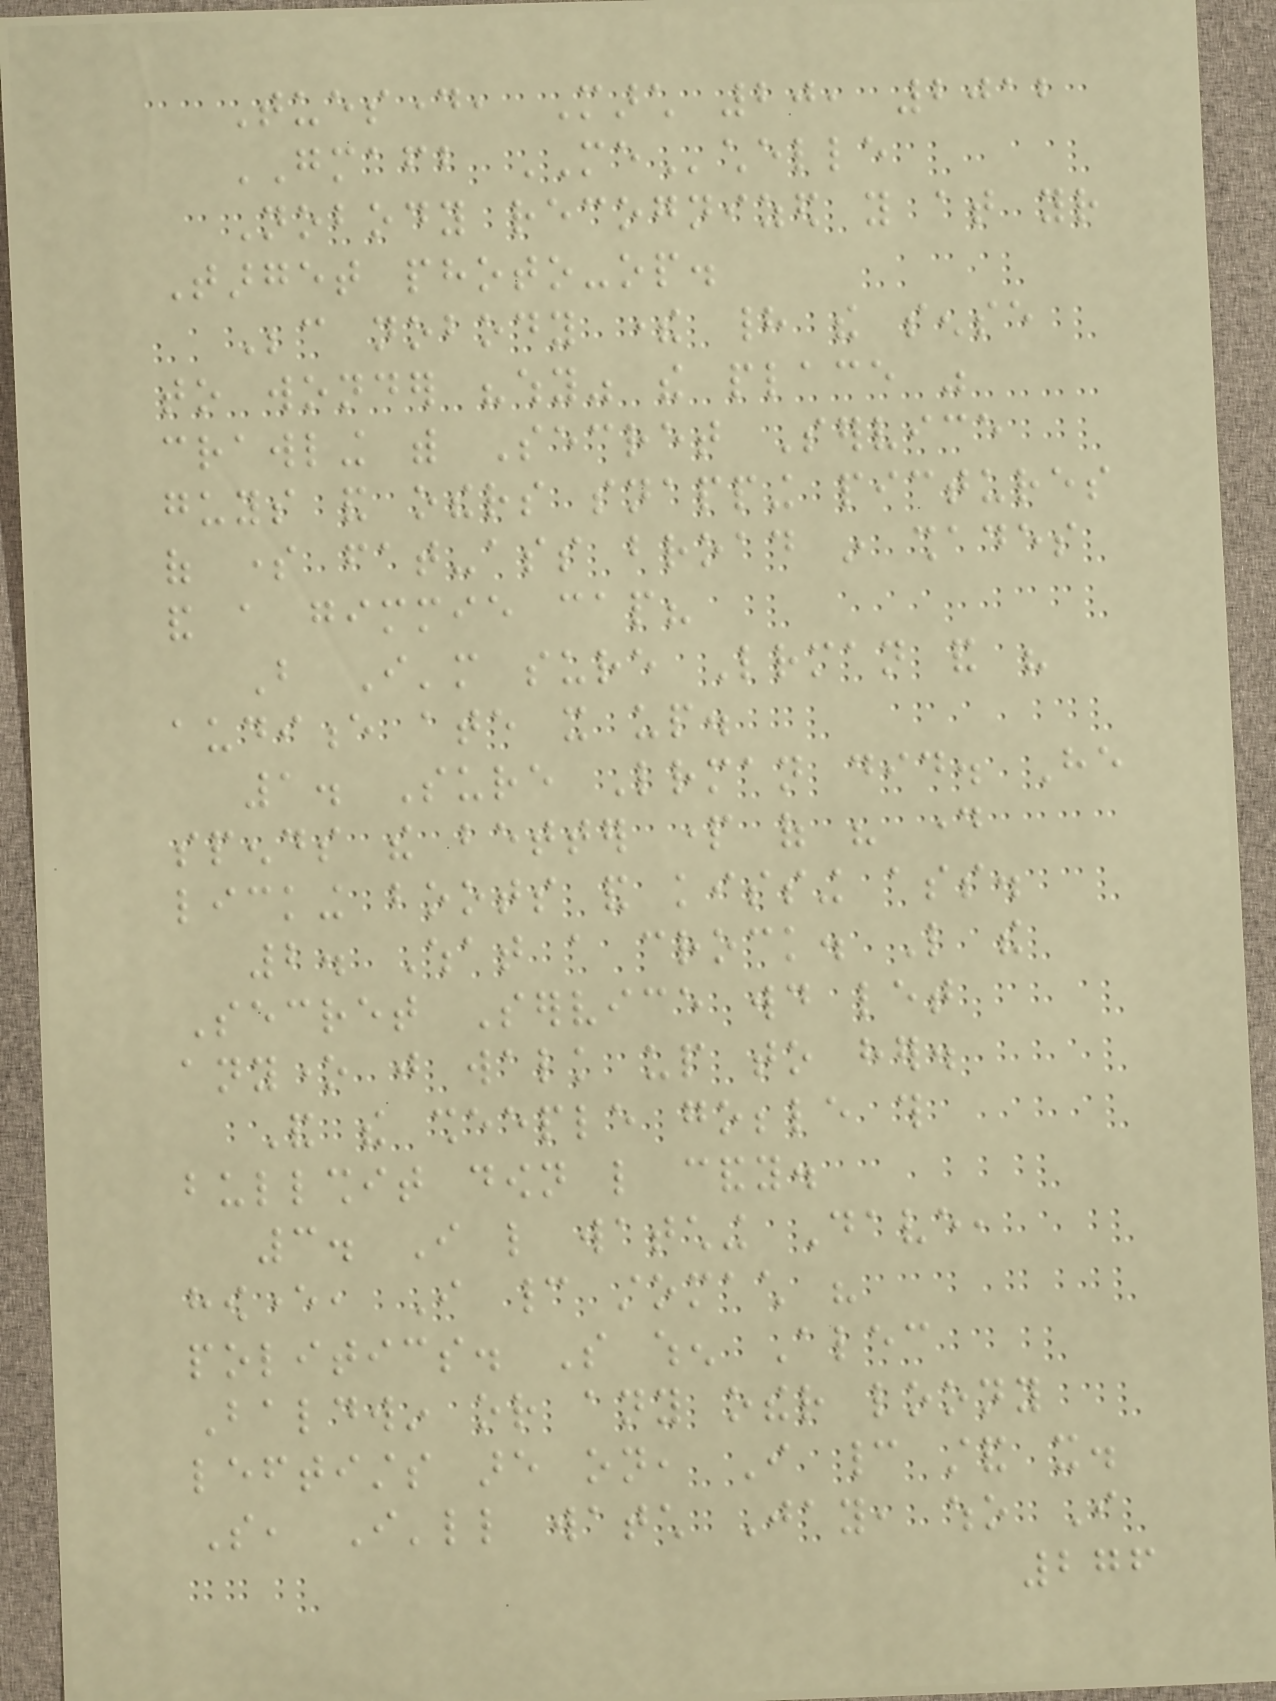Tuesday, March 20, 2012
GMAFB MEchelle
Nobody recognized you at your
Target photo-op.
Because nobody there had the sense
to wonder "why" the place was
crawling with Secret Service
guys and others snapping pictures
of some fat-ass broad in shades
and a gimmie cap?
But I'm sure Letterman and his
audience ate it up.
1. Sure Letterman did. He
spends the better part of his day
licking boots and kissing ass.
2. What a crock. Like the
Secret Service would let
anyone just walk up to her.
And the sheeple gobble this
bullshit down like candy.
3. I like watching Dave,
however, I cannot stomach his
politics. So when Alec
Baldwin or any other loony
leftists are on, I cannot stand it.
So, I'll watch Jay, who I
276
